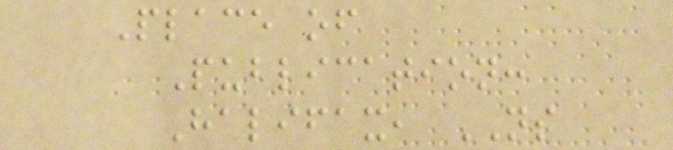Place of
Publication:
Halifax, NS
